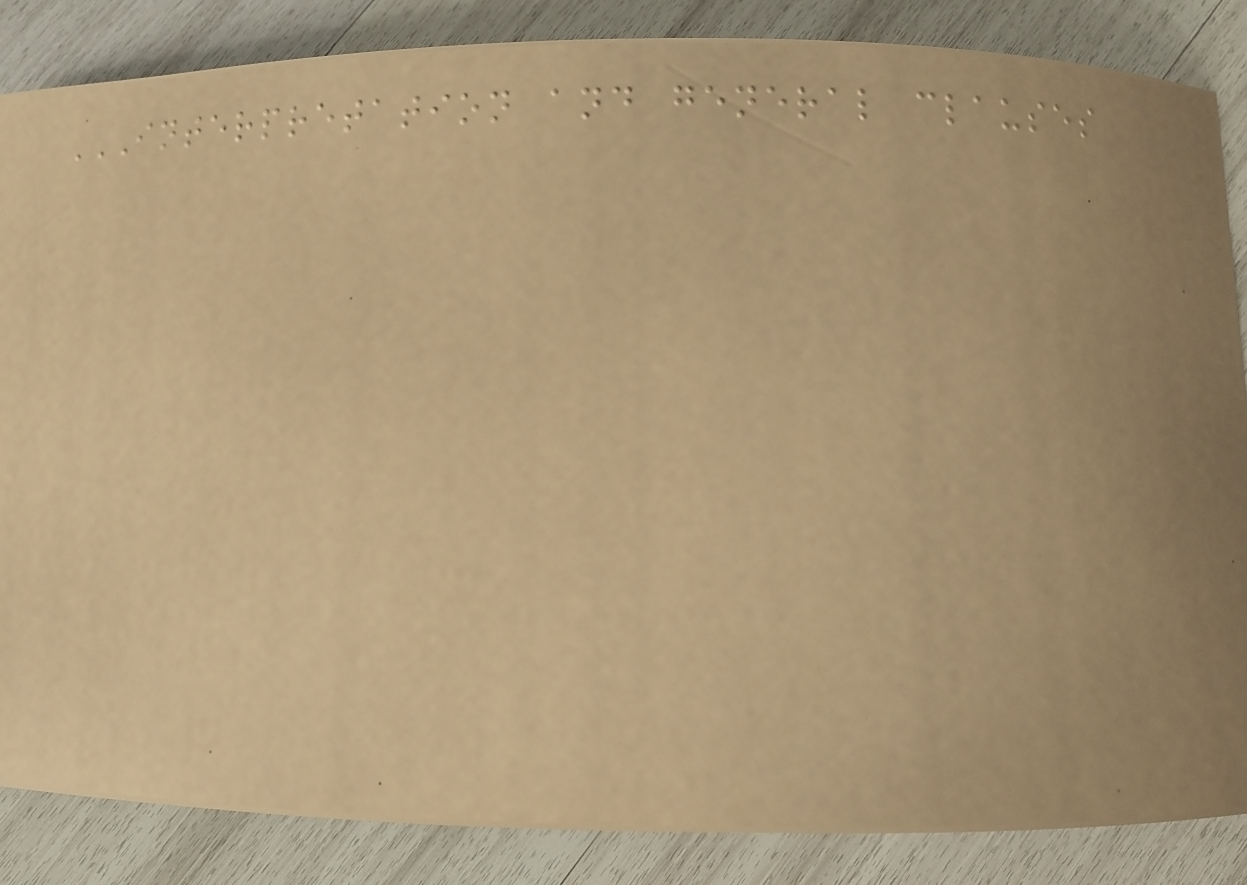INTERPRETATION AND GENERAL CLAUSES
